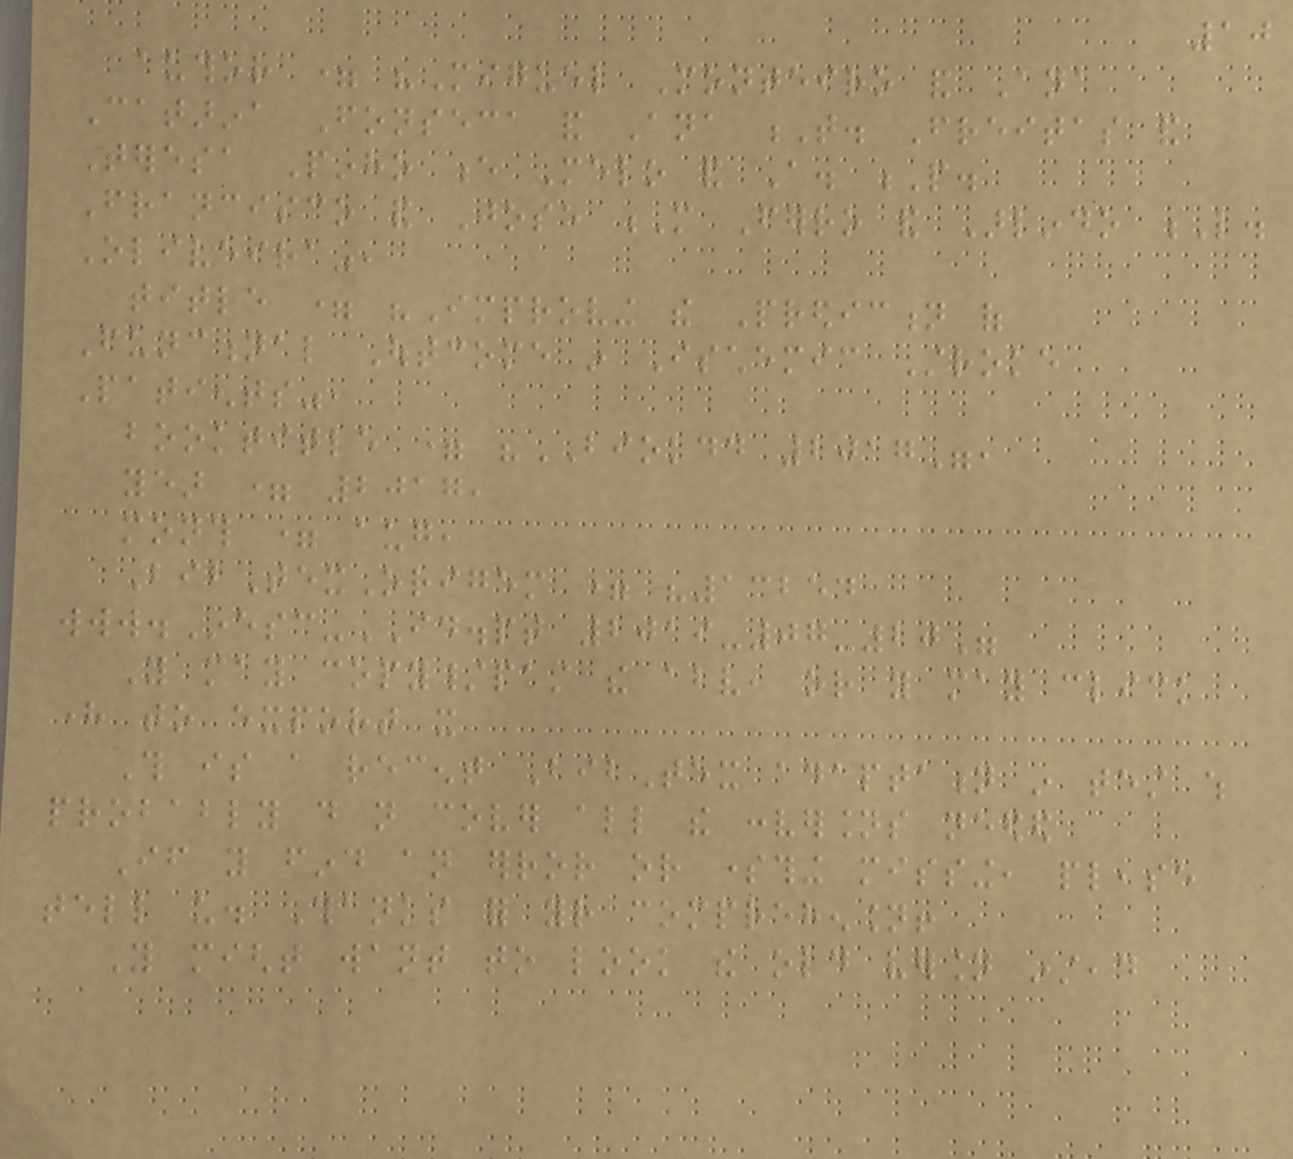10
author = "Miguel Monteiro and Ana
Catarina Fonseca and Ana T. Freitas and
Teresa Pinho e Melo and A. P.
Francisco and Jose M Ferro and Arlindo L.
Oliveira",
title = "Improving the Prediction of
Functional Outcome in Ischemic Stroke
Patients",
booktitle = "BIOKDD 2017",
year = 2017,
month = aug,
BibTexOrigem = "13254
www.Inesc-ID.pt 2019-07-20"
You may copy/past the above, or you may click
here to export it
This is a recent BibTex adaptation in test which
probably do not cover all the conversions needed
If you find an error or something missing, please
tell us. Thanks for your comprehension!
You might want to look the old version instead
